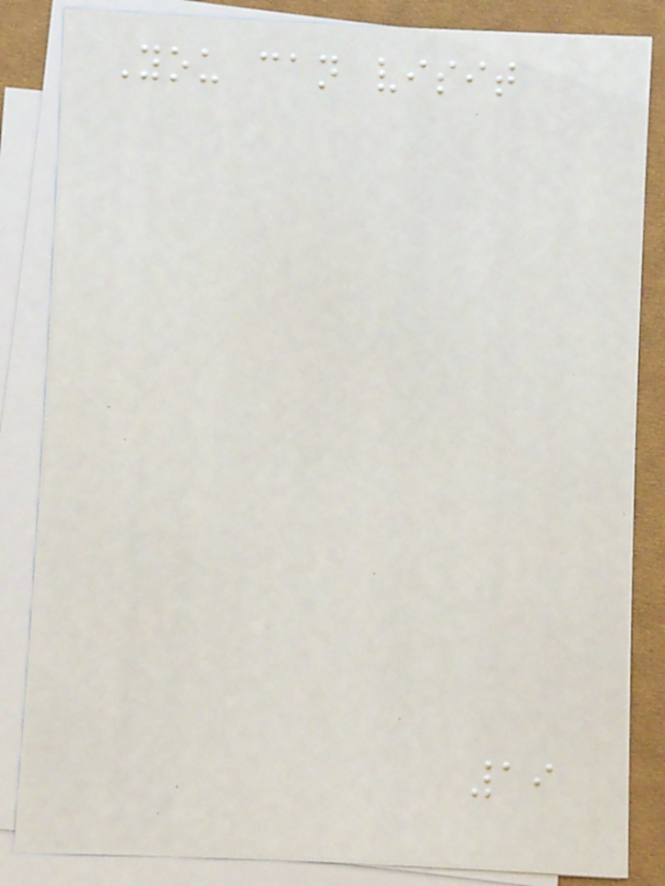You can visit
19
